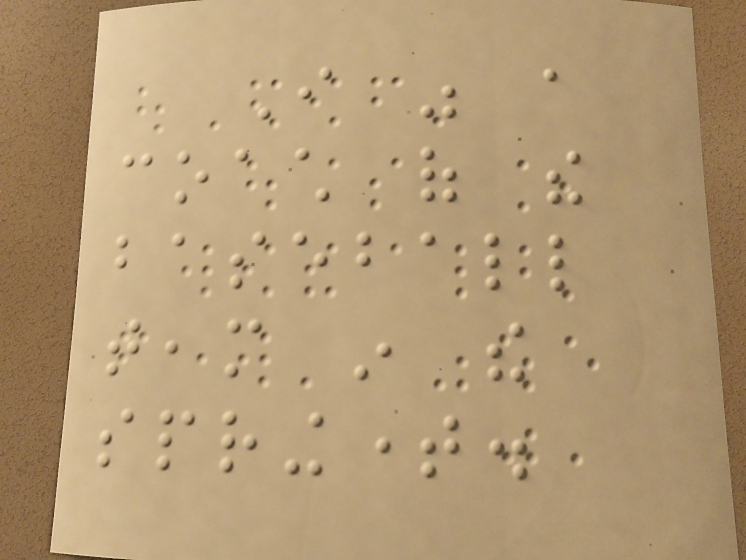I was a
coach of the
baseball
team in the
springtime.
